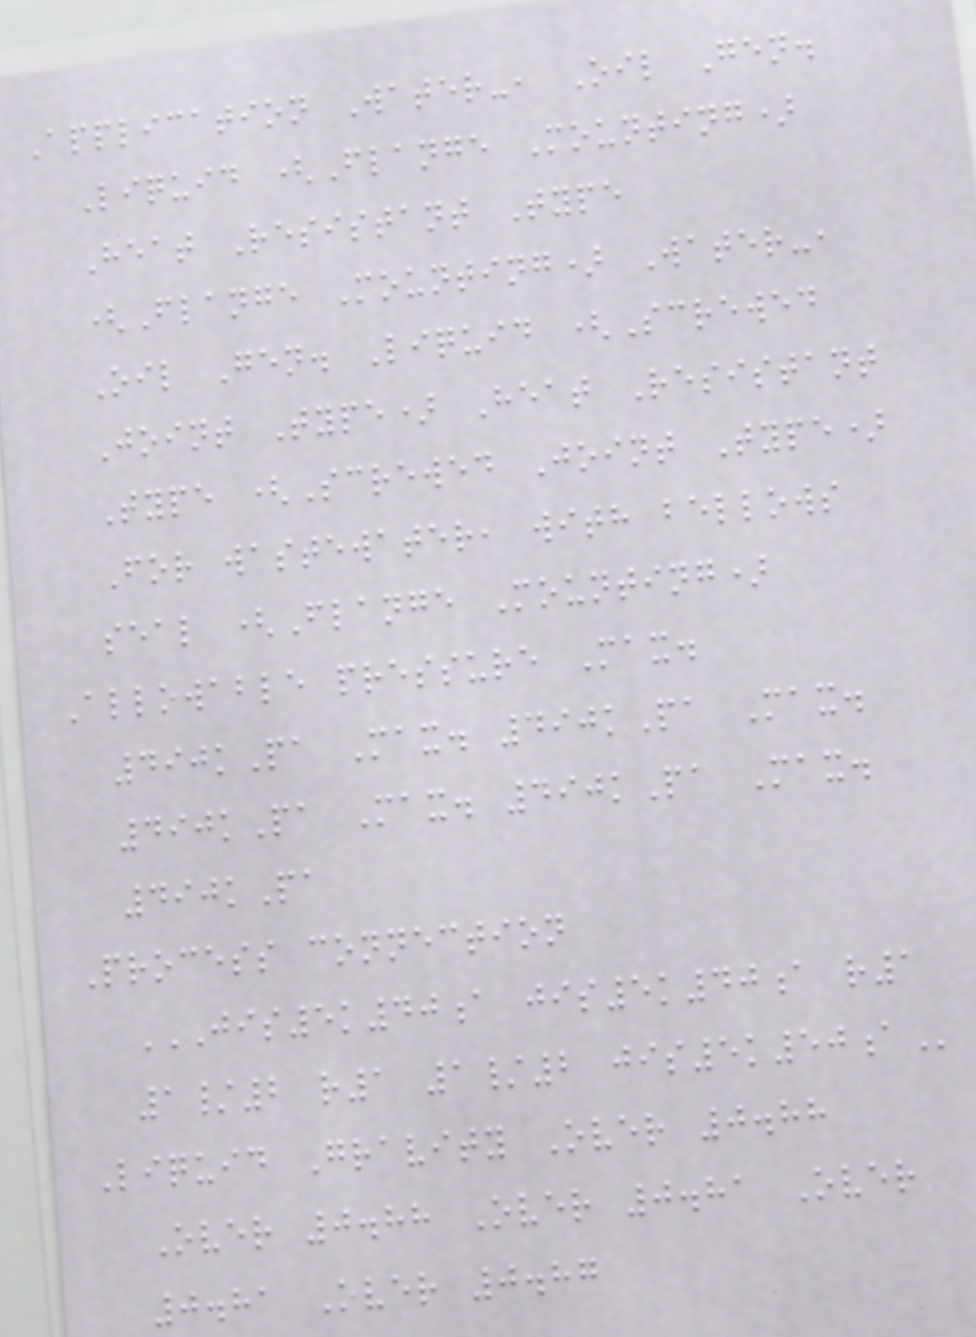Application Water-, Oil Gen.
Liquid (Flange Mounting)
Heat Resistant Type
(Flange Mounting) Water-,
Oil Gen. Liquid (Screwed
Joint Type) Heat Resistant
Type (Screwed Joint Type)
For wastewater, with bellows
seal (Flange Mounting)
Allowable pressure Max.
490kPa Max. 490kPa Max.
490kPa Max. 490kPa Max.
490kPa
Process connection
JIS5K40A JIS5K40A R1
1/2 R1 1/2 JIS5K50A
Liquid Gravity Over 0.88
Over 0.88 Over 0.81 Over
0.81 Over 0.87
